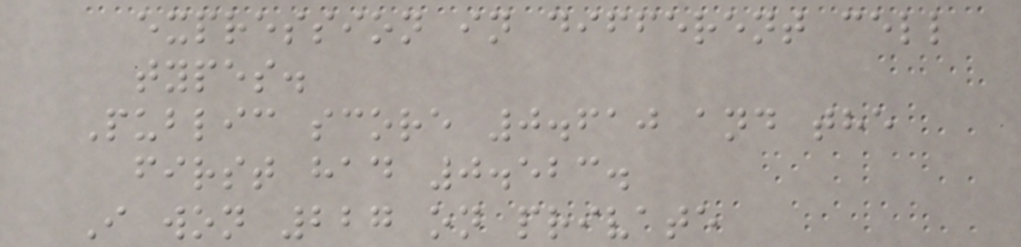expression in different cell
types.
Public score 0.610 and the
first had 0.523.
I won 227 on private
